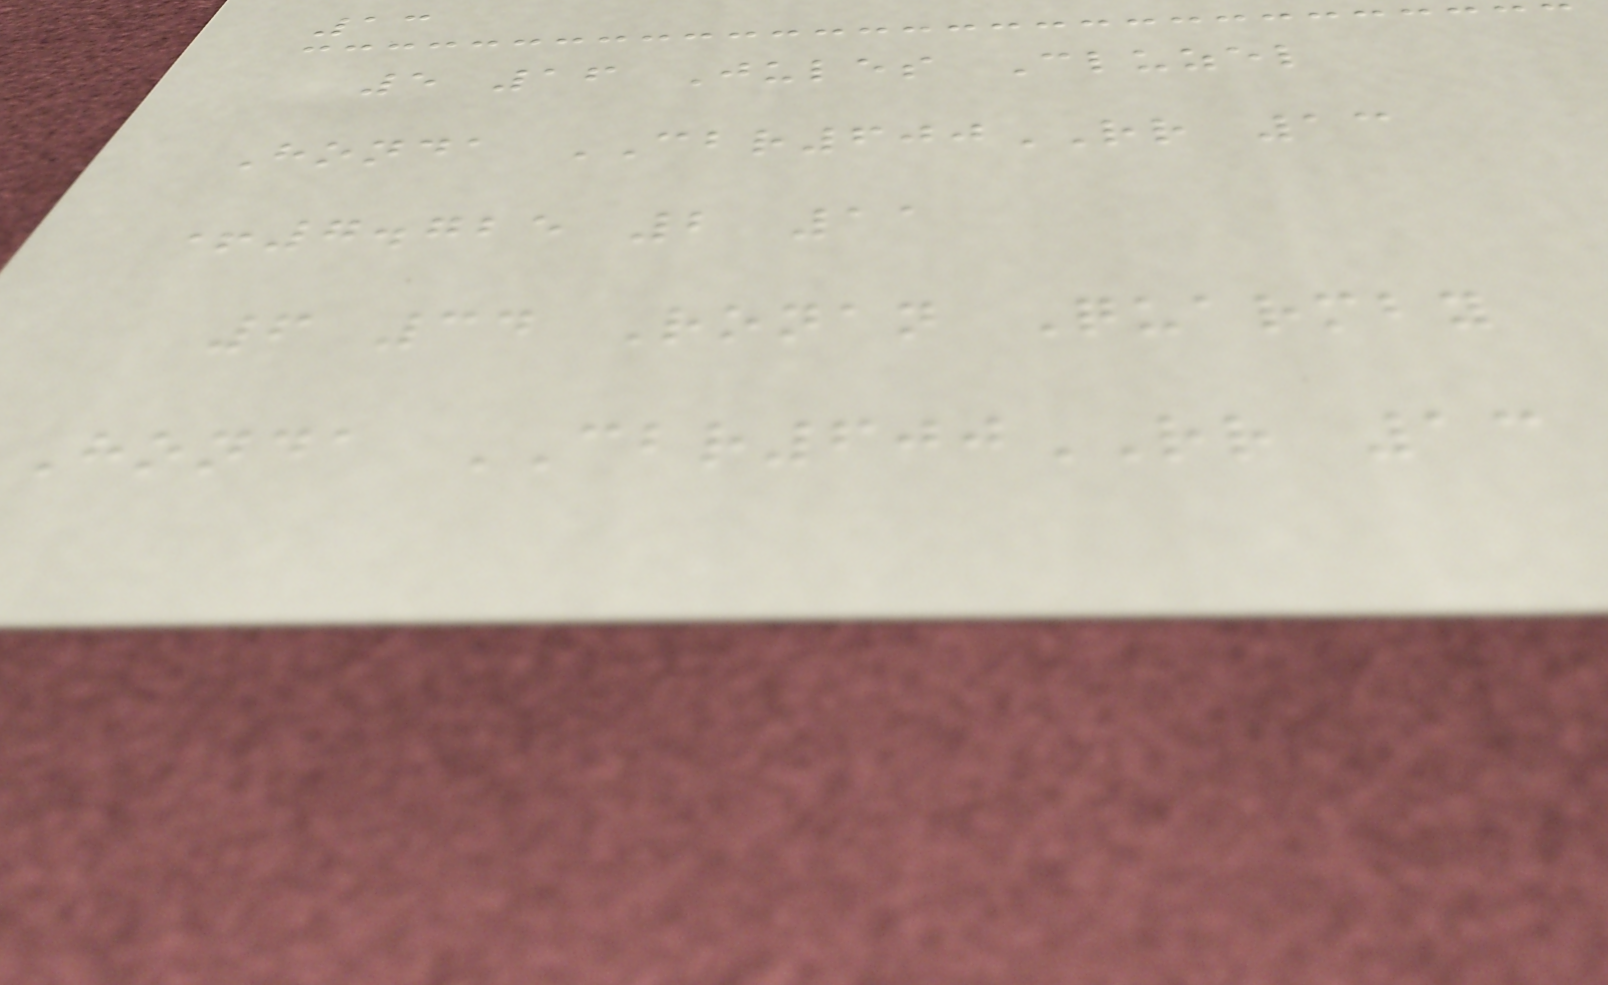13
5 16 Jules Cluzel
Honda CBR600RR 13
+7.725 2 11
6 34 Ronan Quarmby
Honda CBR600RR 13
